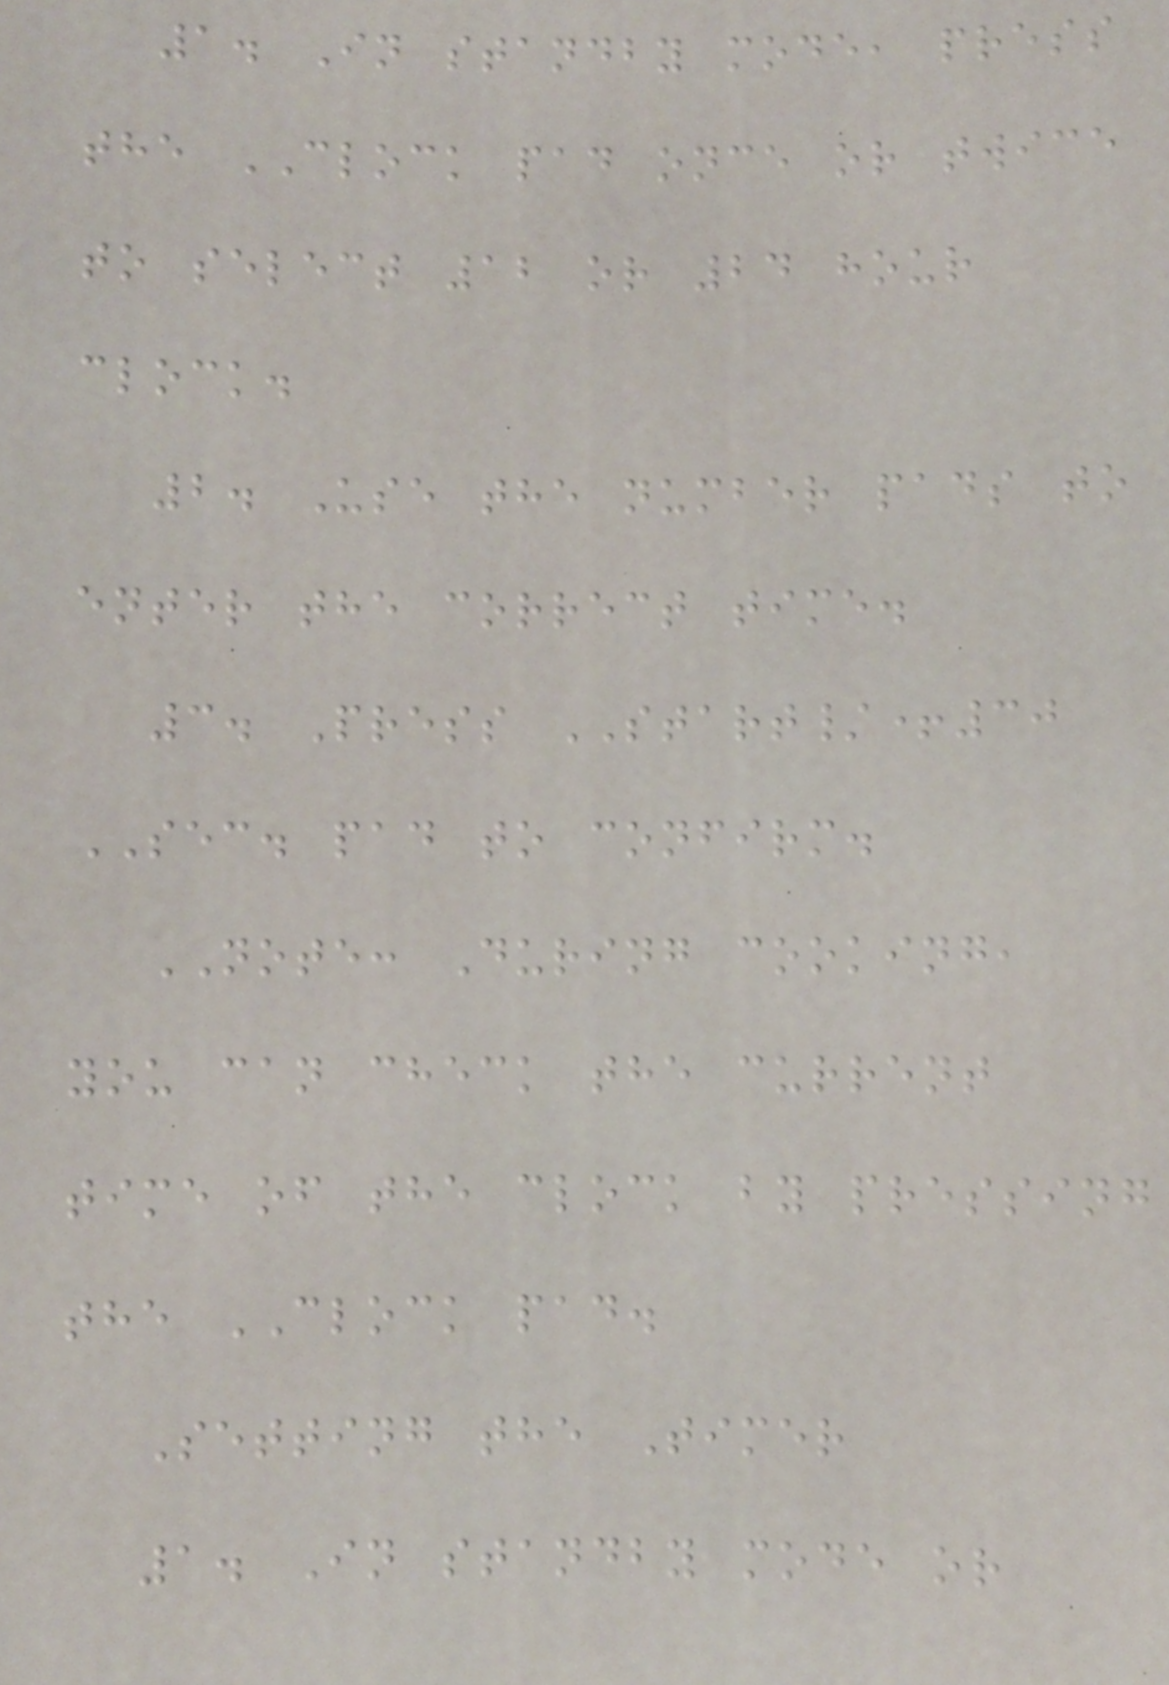1. In standby mode, press
the CLOCK pad once or twice
to select 12 or 24 hour
clock.
2. Use the number pads to
enter the correct time.
3. Press START/+30
SEC. pad to confirm.
NOTE: During cooking,
you can check the current
time of the clock by pressing
the CLOCK pad.
Setting the Timer
1. In standby mode or
